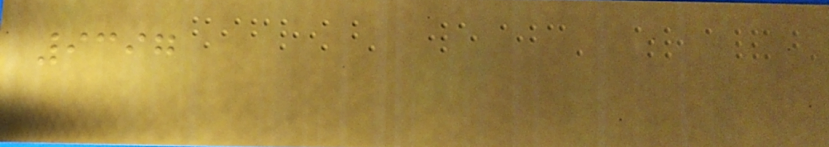9397
